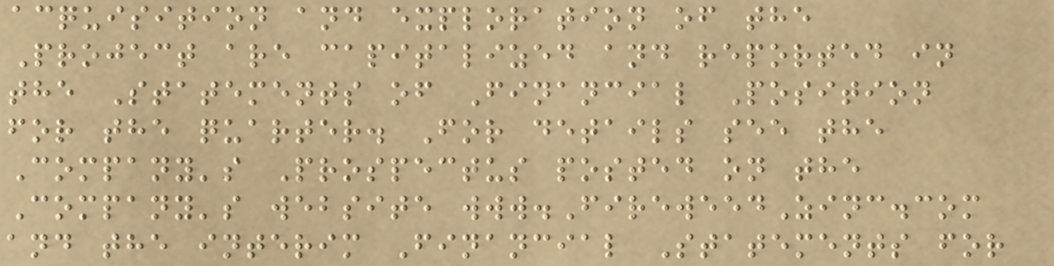acquisition and exploration of the
Project are capitalized and reported in
the Statements of Financial Position
for the quarter. For details see the
Company's Prospectus posted on the
Company's website www.FireweedZinc.com
and the interim Financial Statements for
